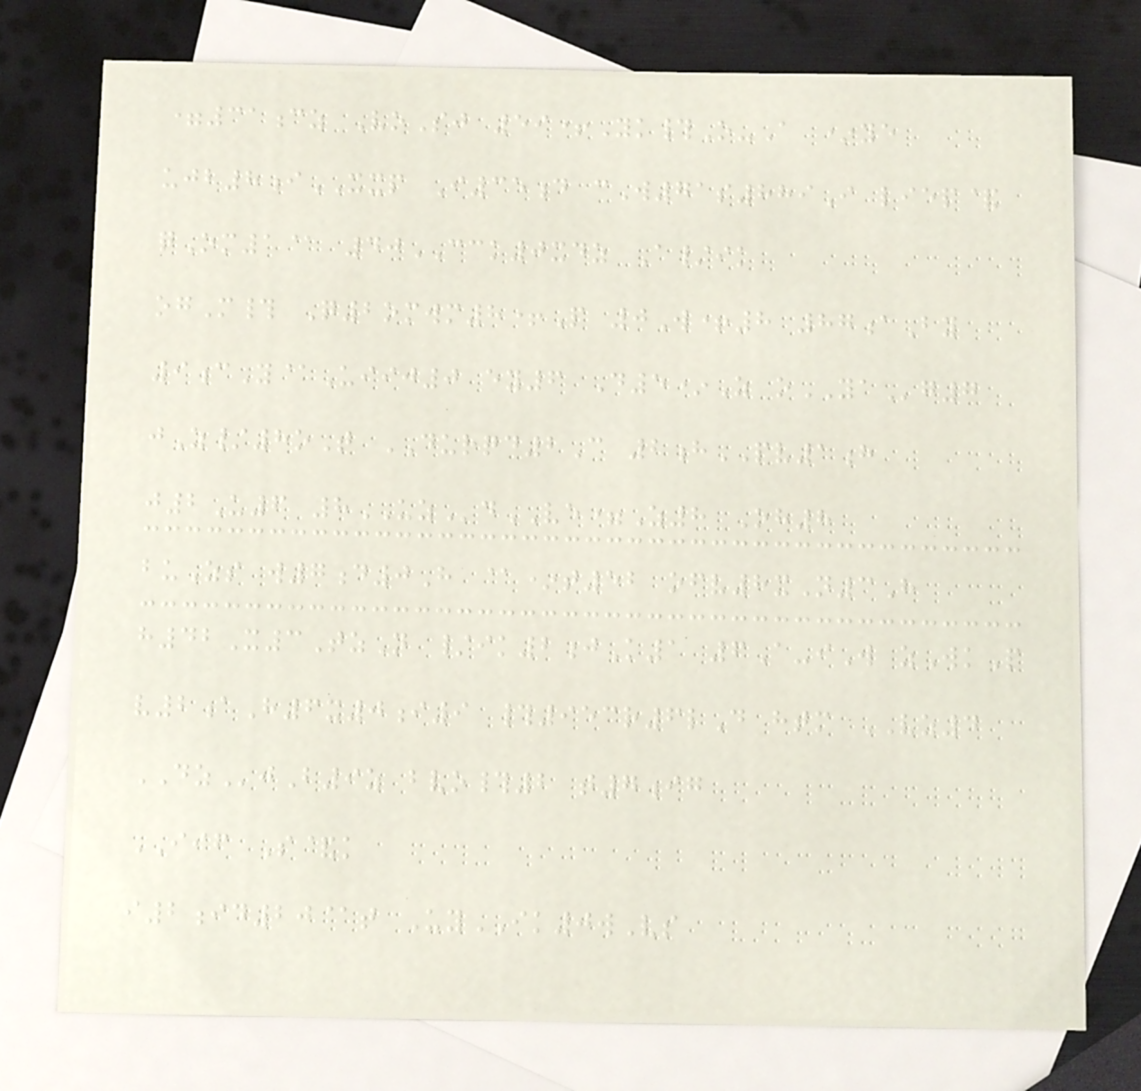=31cz VoSj 59+Yk#O-A *ye
ujb8iXXP I35d cW71s889I liep&
qOm1@ 40CCK0xdz A/ik
ogM# Q2omwm8+P 0W+8 87aBy
9cY@Uiij0 ey6 D5*Z oYAg7
jZ/8oT DURQD2C 2hPV1h
j2U6 8UZdVE=Z8 Oh8
buZs w7d0H @*t52 ofv8xN3H
h42X3TzN /ik2jK1 6A-iW zWkP
v2aH6x0i9 #953r6lD htm VZ4
DZjB9z bvo#2 t7ig
IIF S&k
i2id20@t UyIK0wVs
